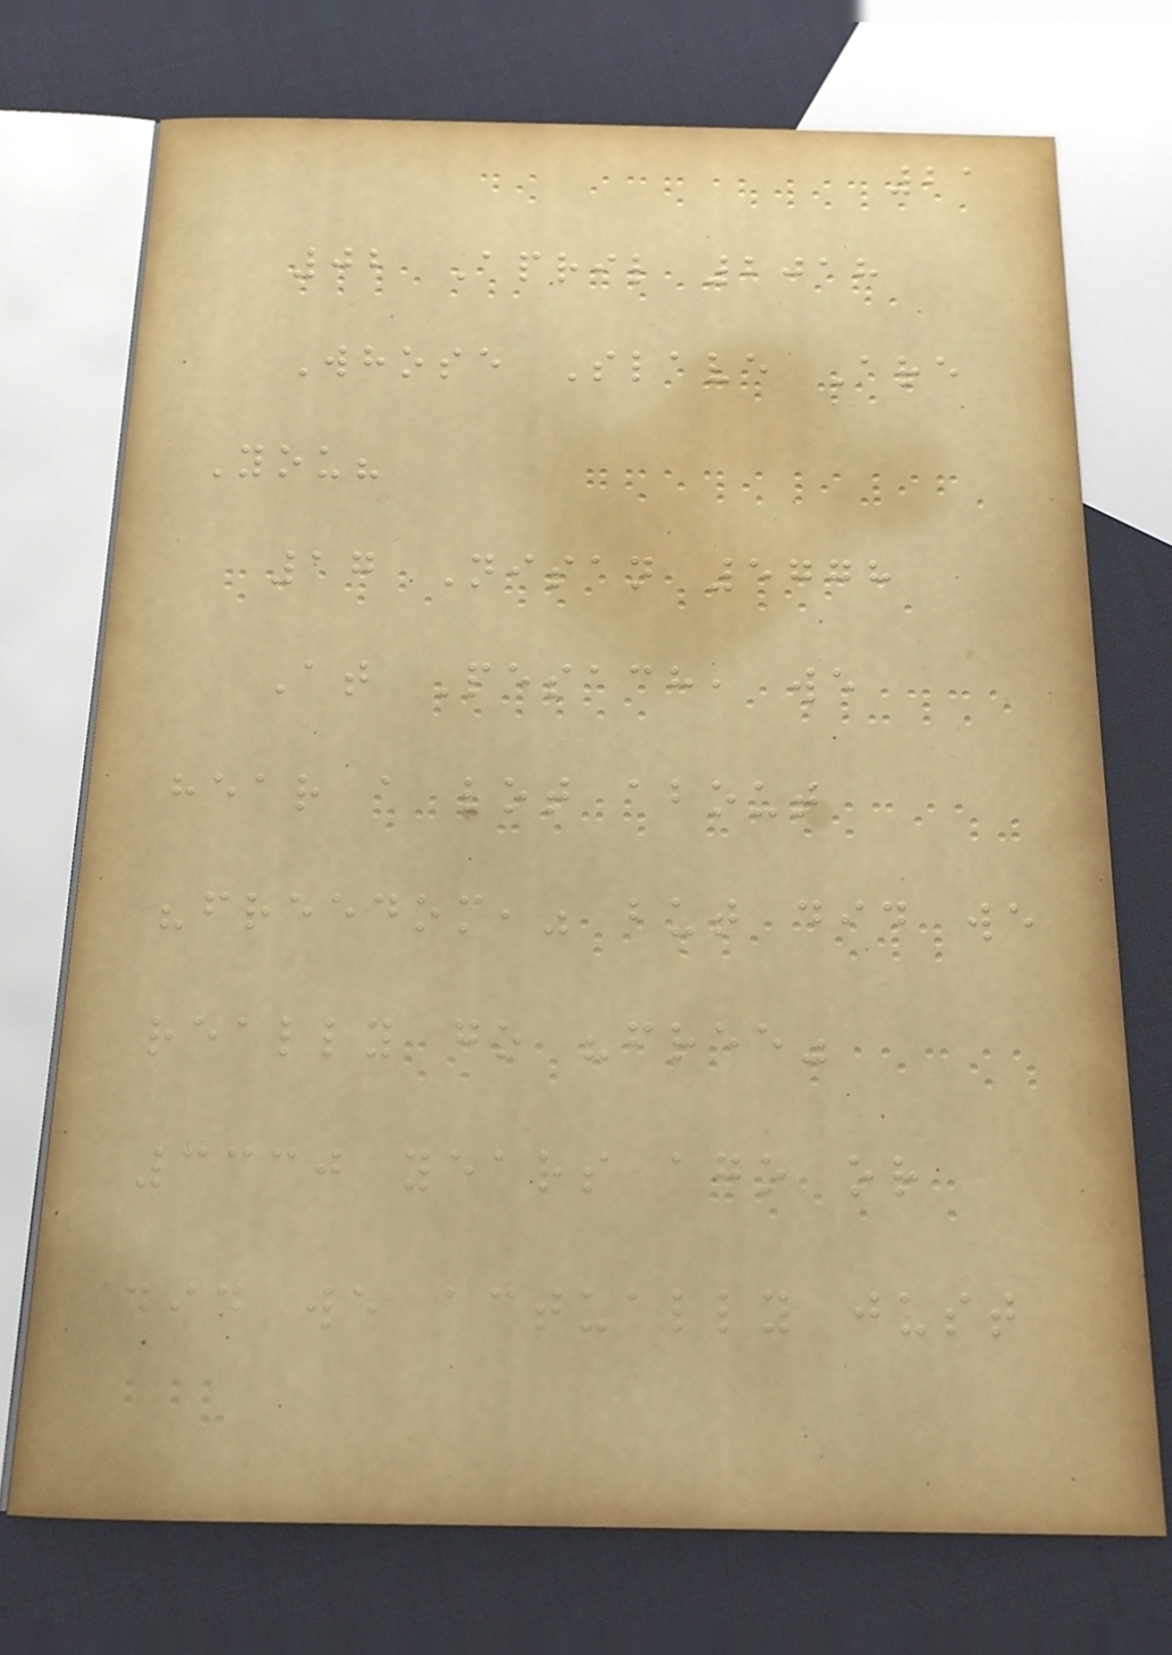21
02 April 2018
Whose Slave Are
You?
17 Nisan 5778
At Pesach, we
hear a lot about
"freedom," but did we
really go "free"
3330 years ago or
did we actually just
